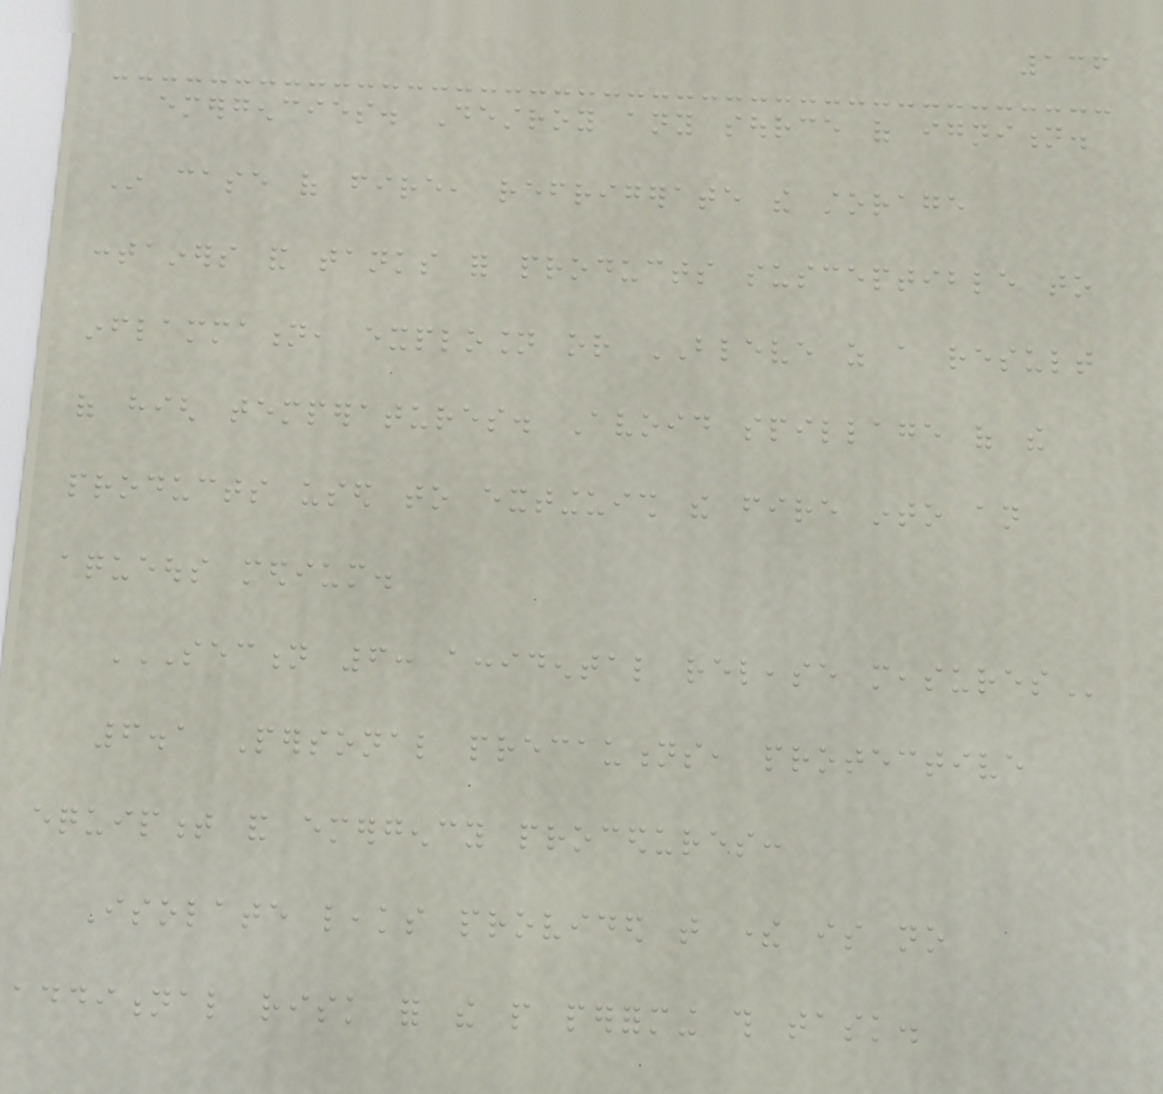136
emergencies. Destroy any source of ignition.
In case of fire, refrigerate the storage
containers and tanks for products susceptible to
inflammation, explosion or BLEVE as a result
of high temperatures. Avoid spillage of the
products used to extinguish the fire into an
aqueous medium.
SECTION 6: ACCIDENTAL RELEASE MEASURES
6.1 Personal precautions, protective
equipment and emergency procedures:
Isolate leaks provided that there is no
additional risk for the people performing this task.
